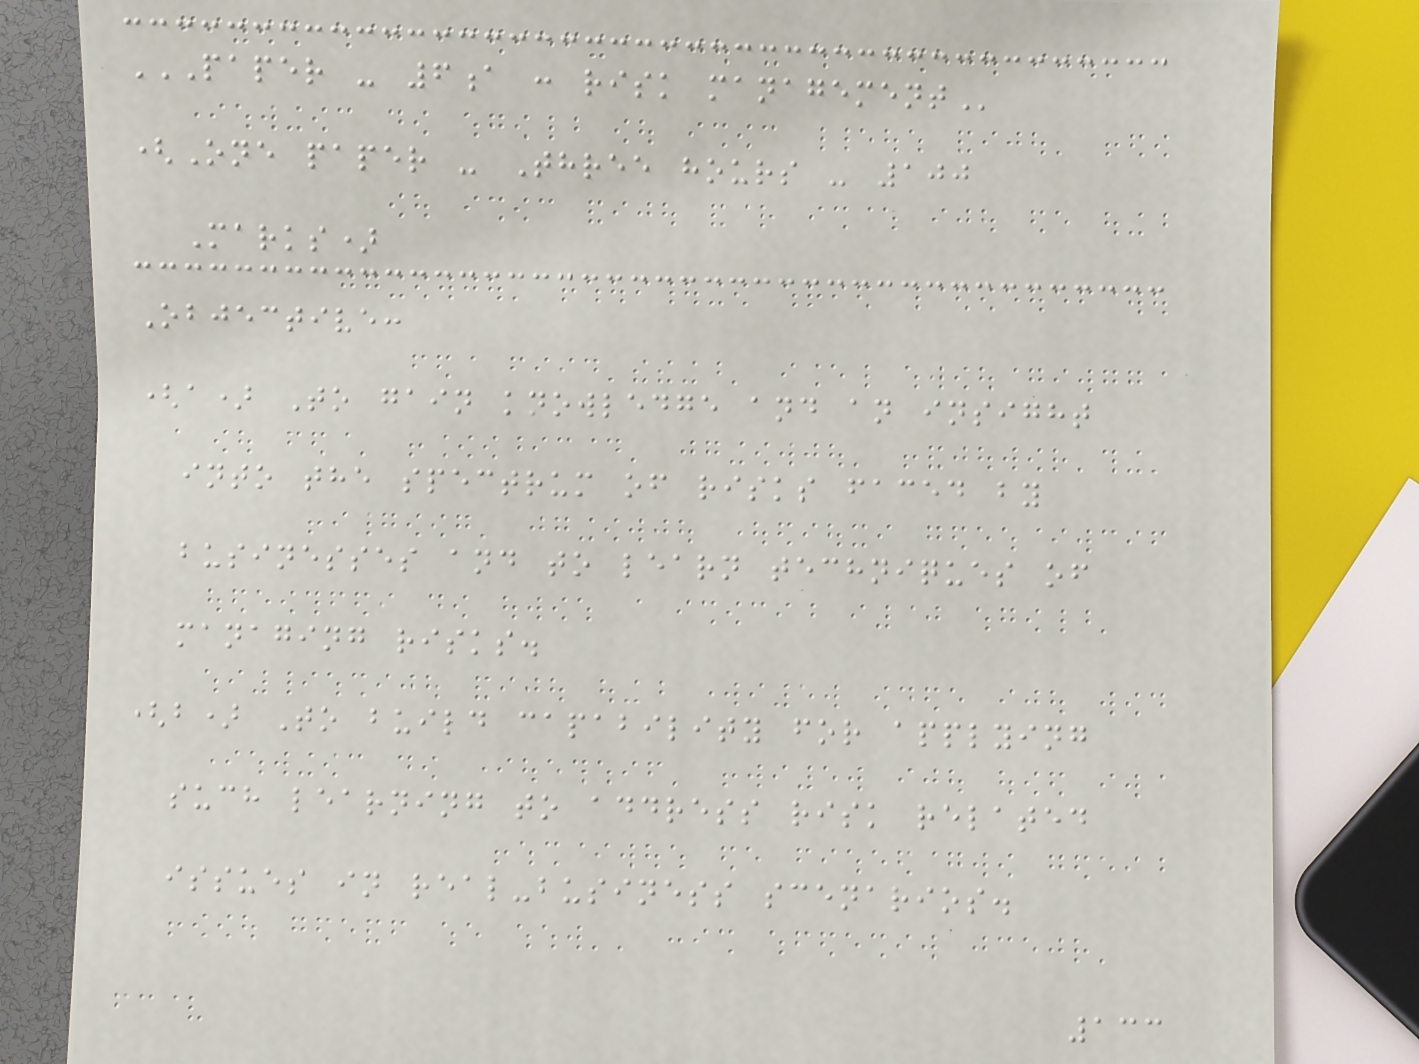PAPER - 6A : RISK MANAGEMENT
(One paper - Three hours - 100
Marks)
Objective:
(a) To gain knowledge and an insight
into the spectrum of risks faced by
businesses and to learn techniques of
managing risks.
(b) To build capability for applying
such learning to address risk related
issues in real-business scenarios.
133
